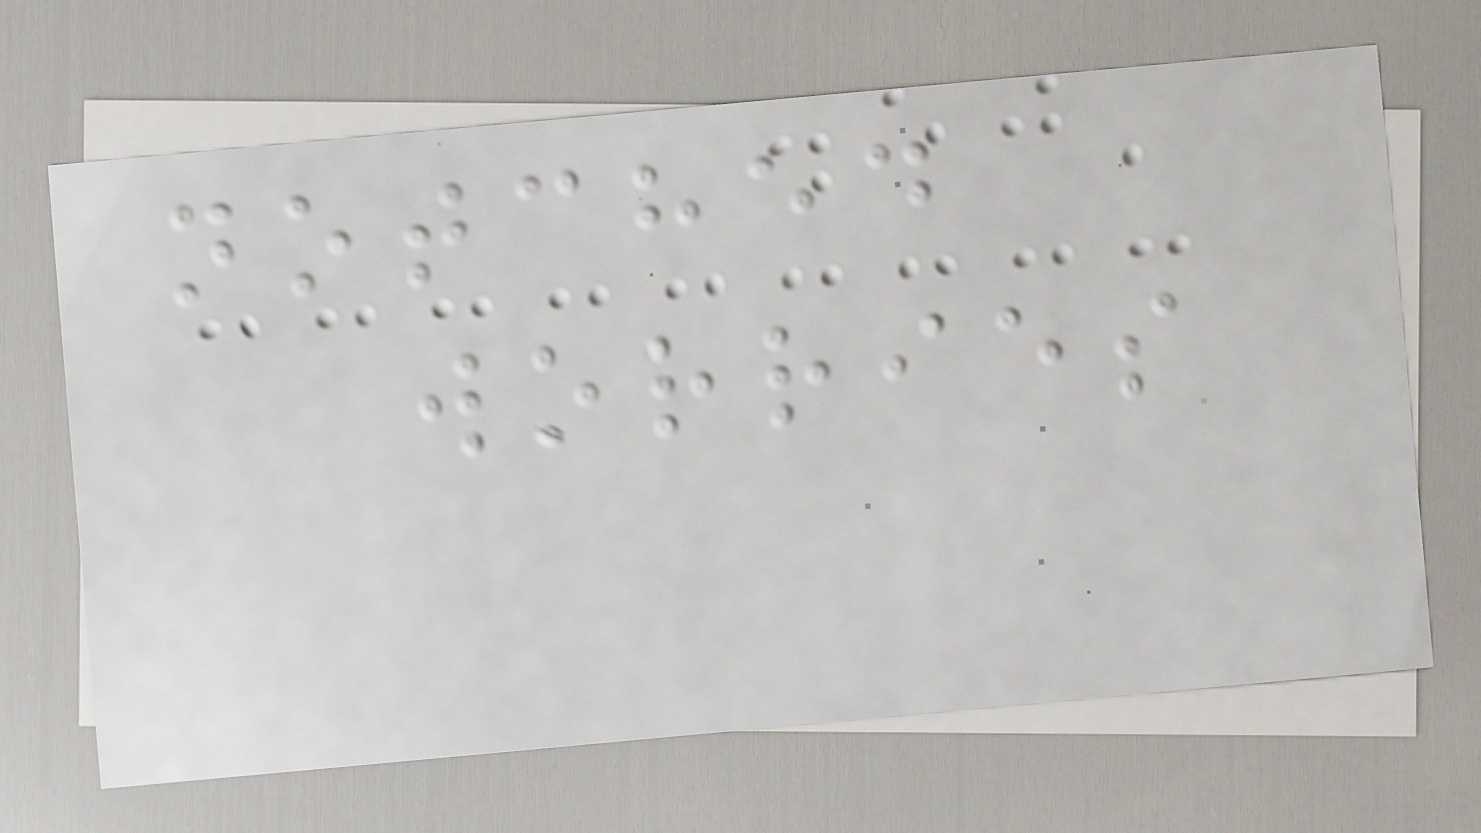notched
worries
